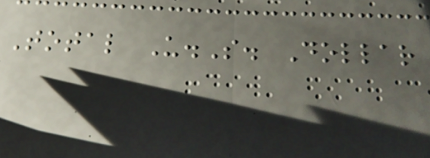Total U.S. Dollar
